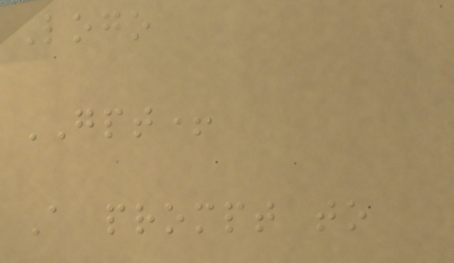Logo
GPT+
A prompt to
